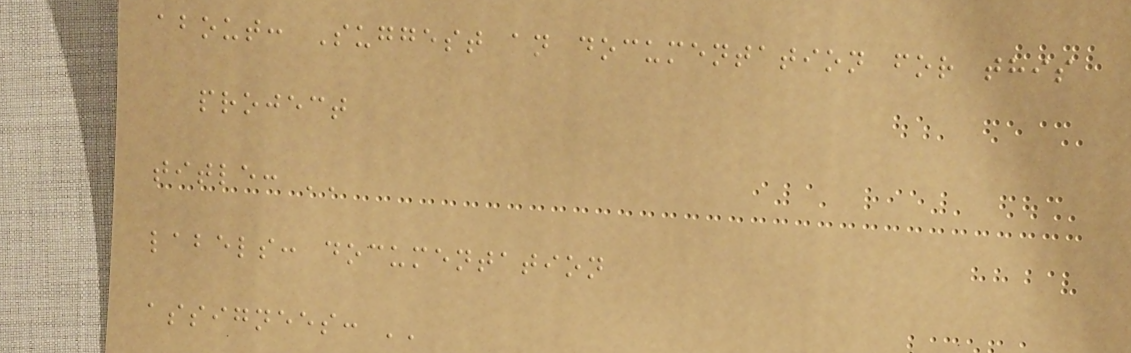about: Suggest an documentation for this
project
title: ''
labels: documentation
assignees: ''
